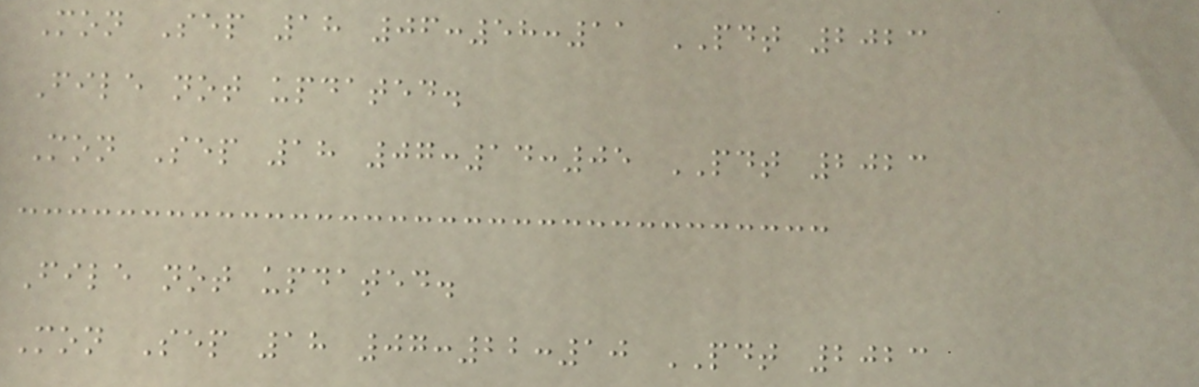Mon Sep 18 06:58:11 PDT 2023
File not updated.
Mon Sep 18 07:14:05 PDT 2023
File not updated.
Mon Sep 18 07:22:10 PDT 2023
